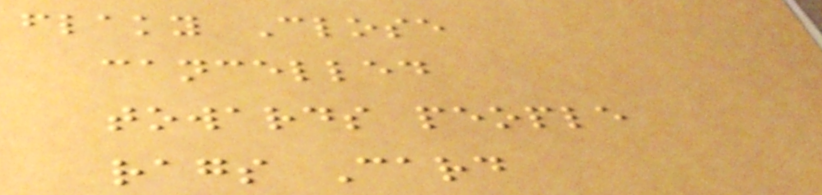flaky Close
cancelled
towards people
rags Card
